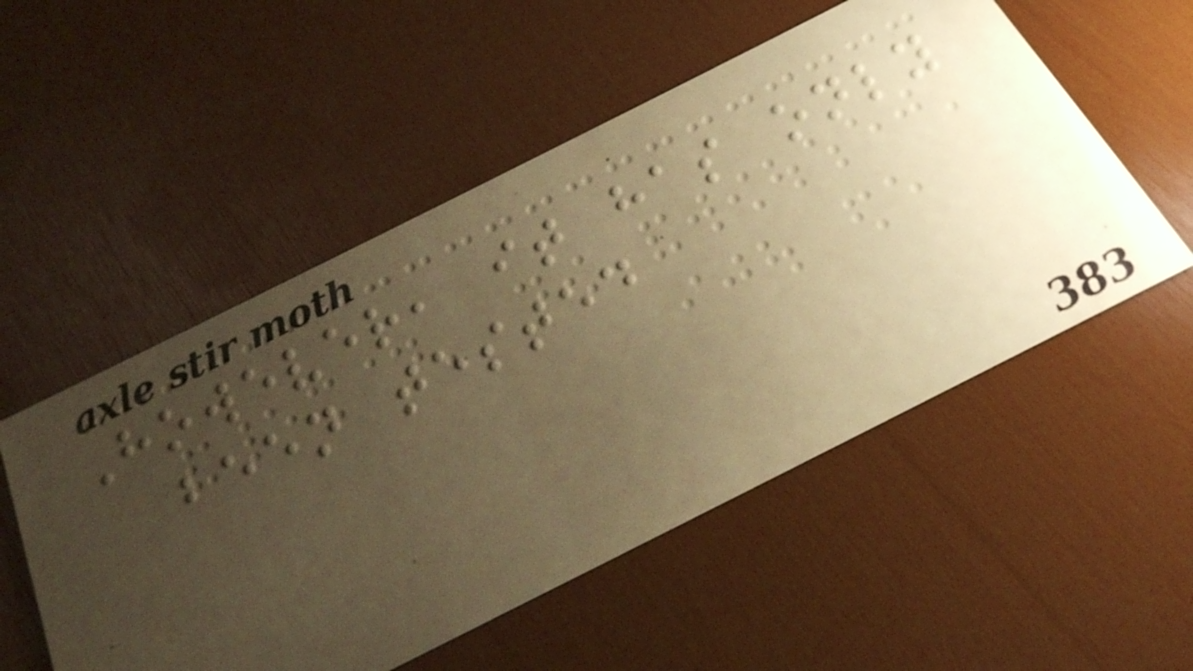However, it has only
been tested
